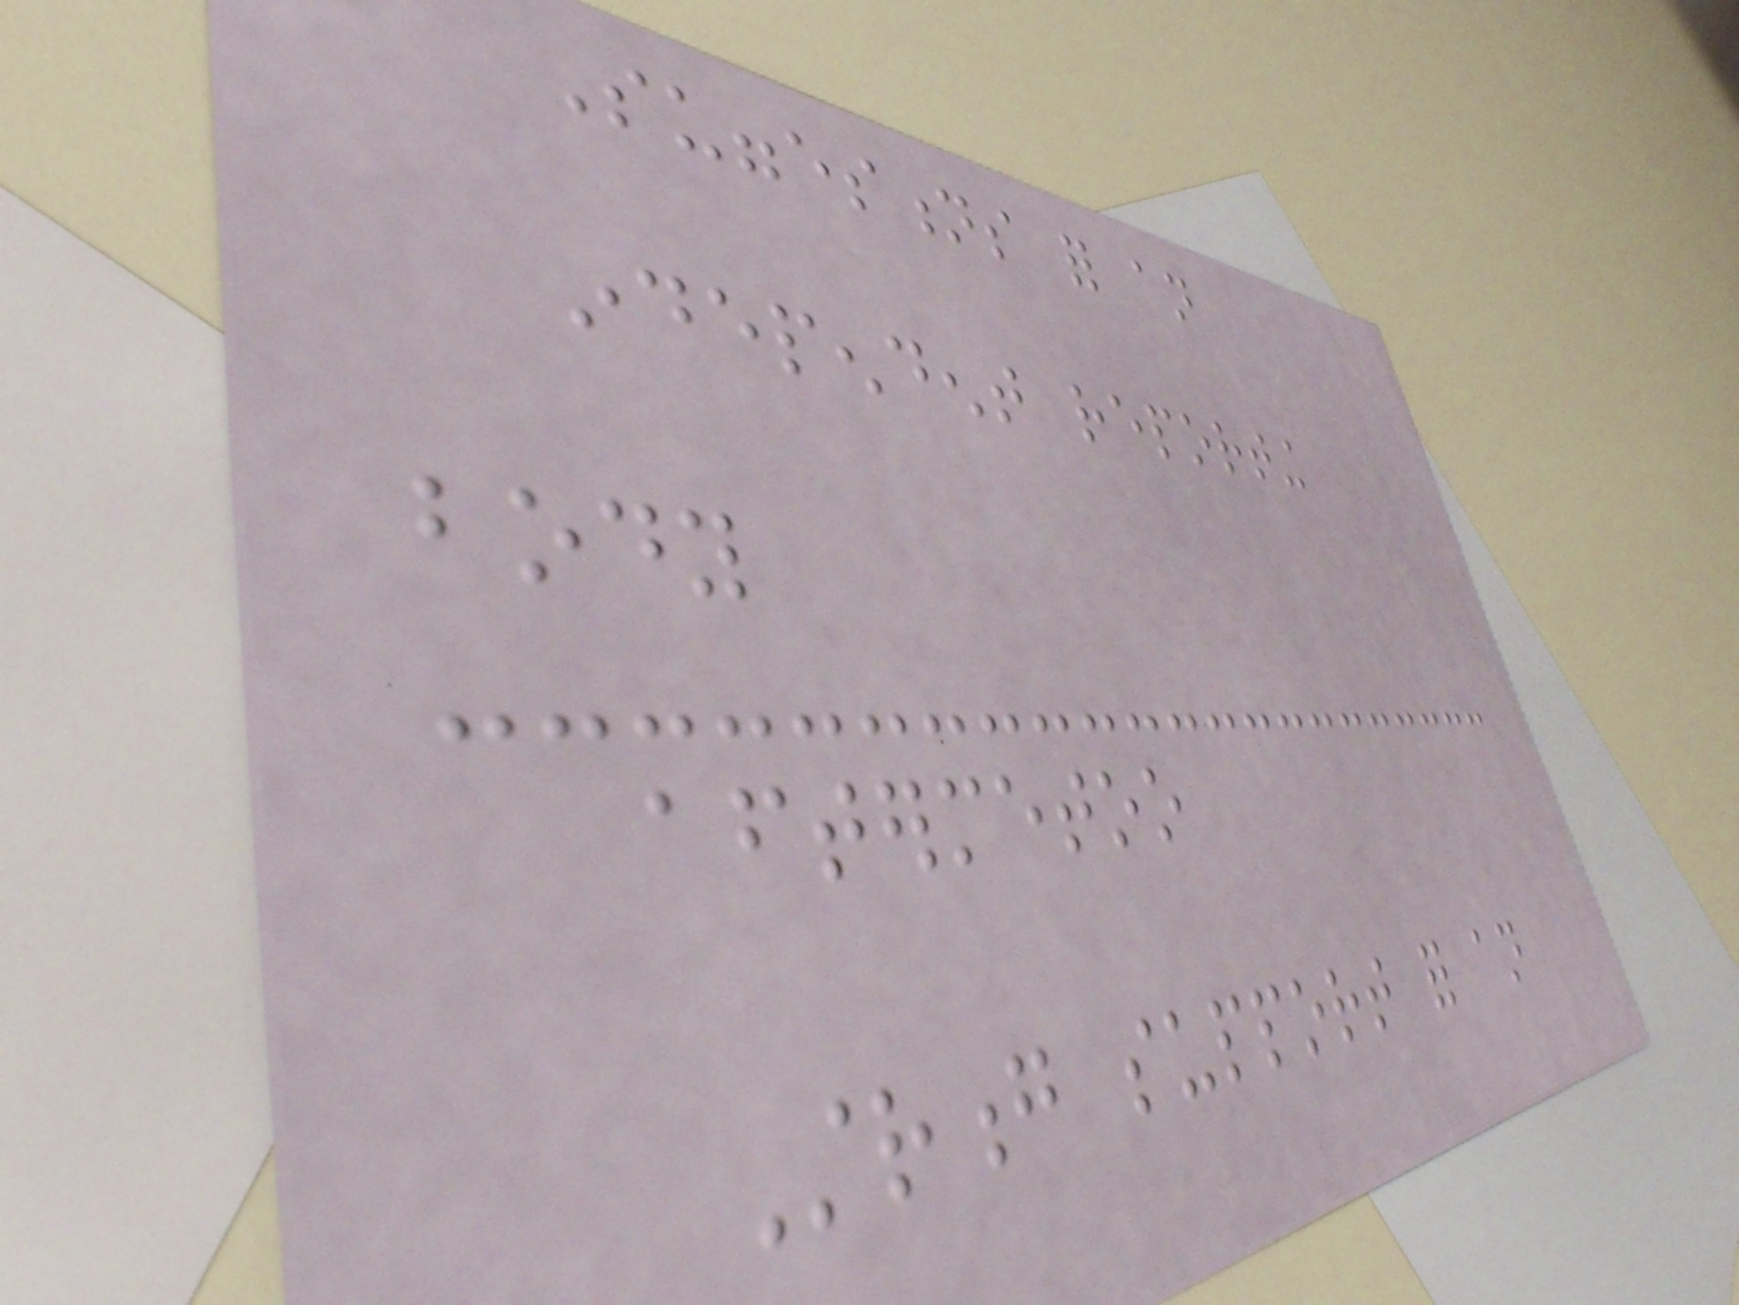Suggestions for an
independent reporting
body
aftermetoo
Strong support for an
